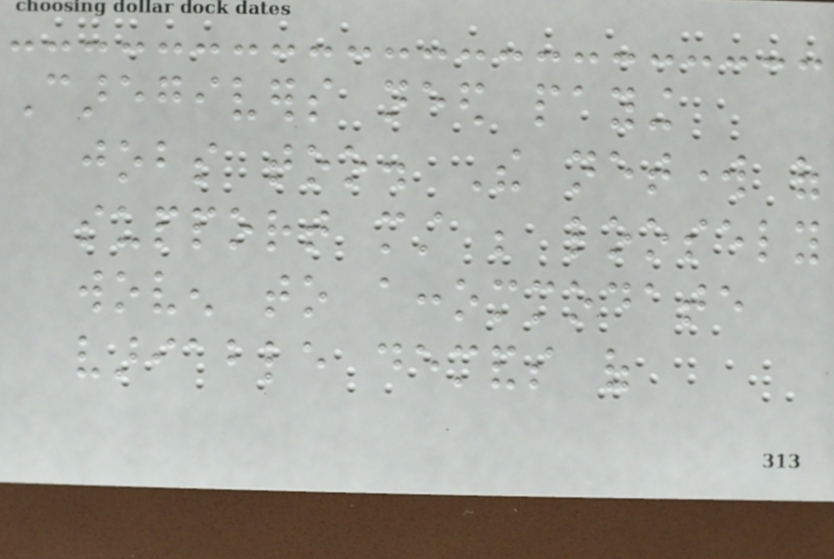Caregivers need paying
jobs too. The network of
support must be loosely
woven to accommodate
variable demands of
